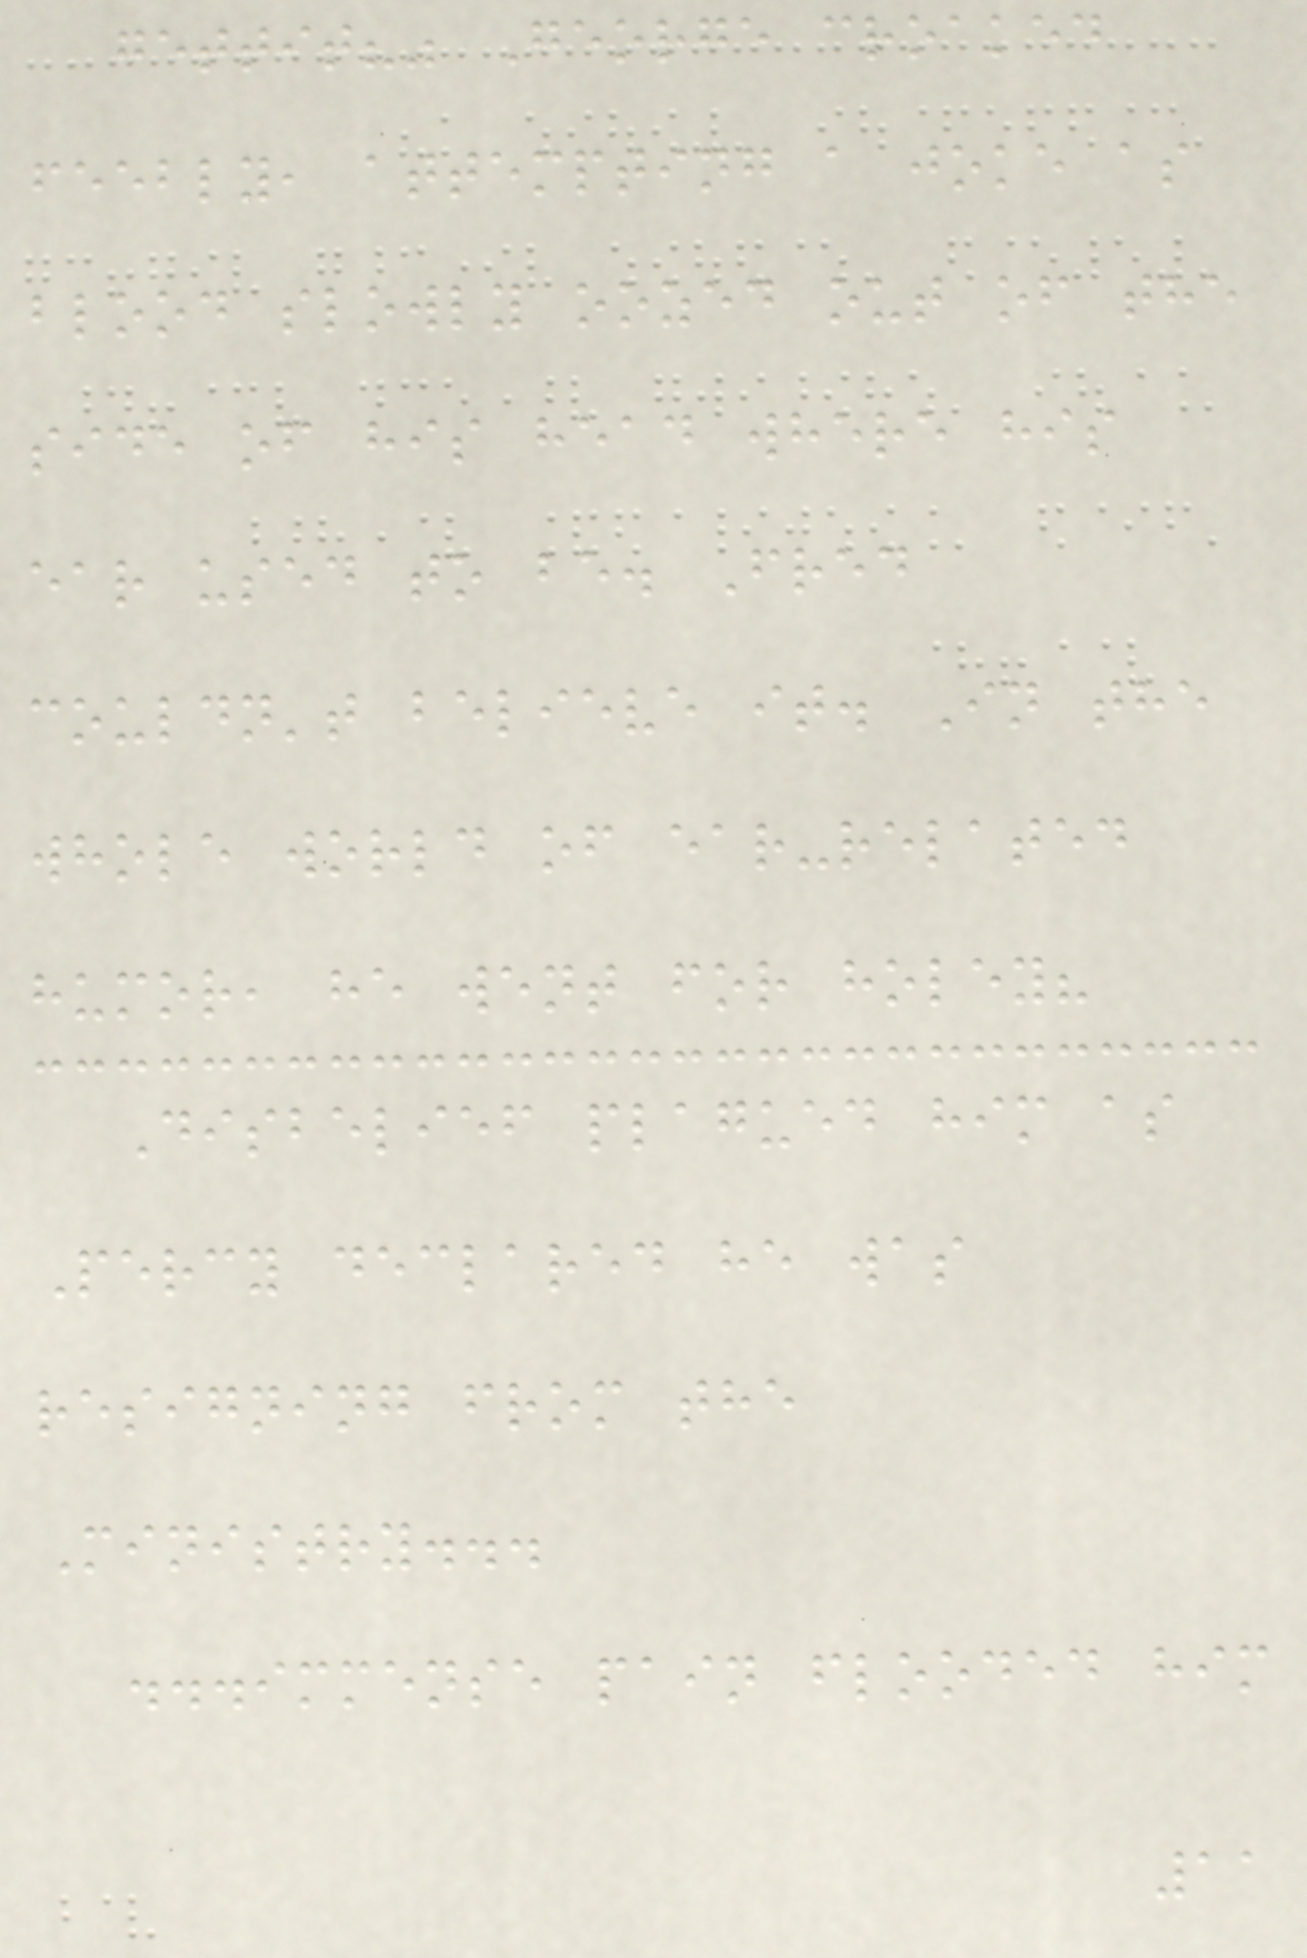gettit?" George croaked
feebly, attempting a joke as
blood slowly oozed out of the
side of his head where his
ear used to be. Fred
couldn't believe it. In the
whole world of ear-related
humor, he went for holey?
Disbelief plagued him as
Percy declared he was
resigning from the
Ministry...
...immense pain flooded him
11
